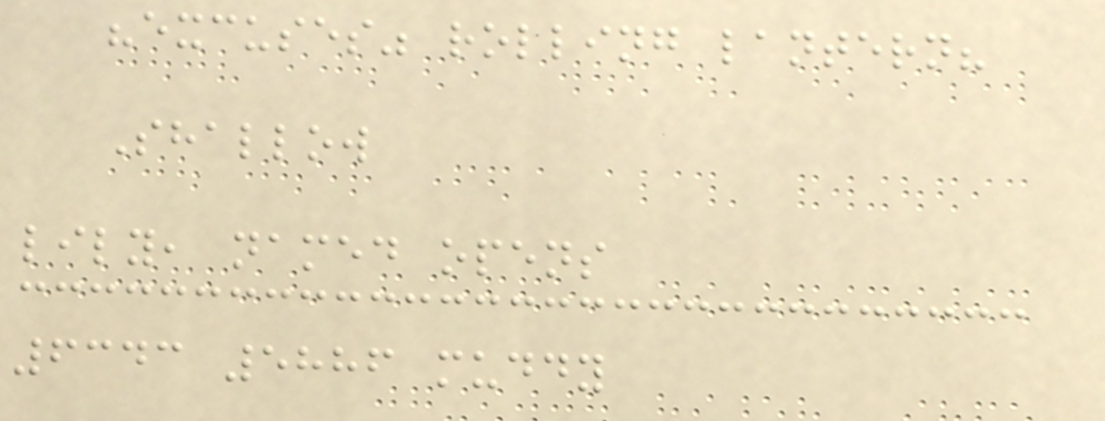"excuses" rolling lantern?
Shallow
lily, named opens
6343 5886 muddy
